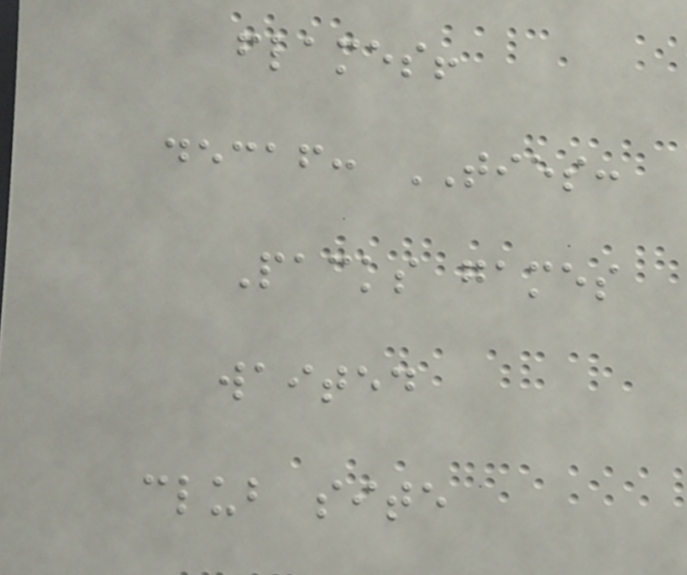flames!
decaf: TIES:
Packs games
waited
club site
